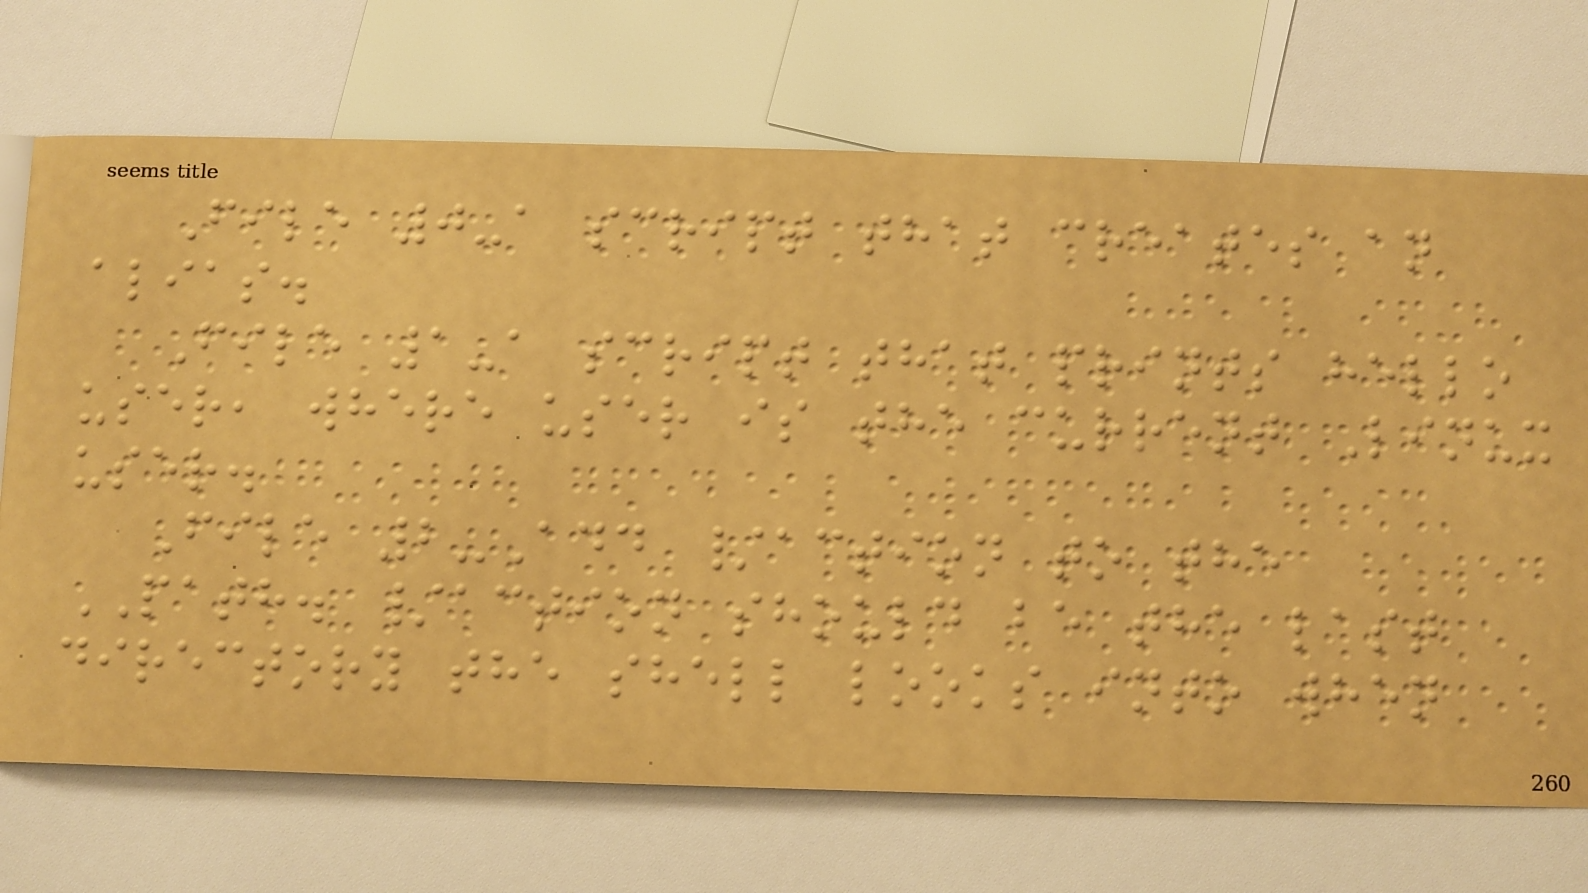File 0-a script that creates an
alias.
File 1-a script that prints hello
user, where user is the current Linux
user.
File 2-Add /action to the
PATH. /action should be the last
directory the shell looks into when
